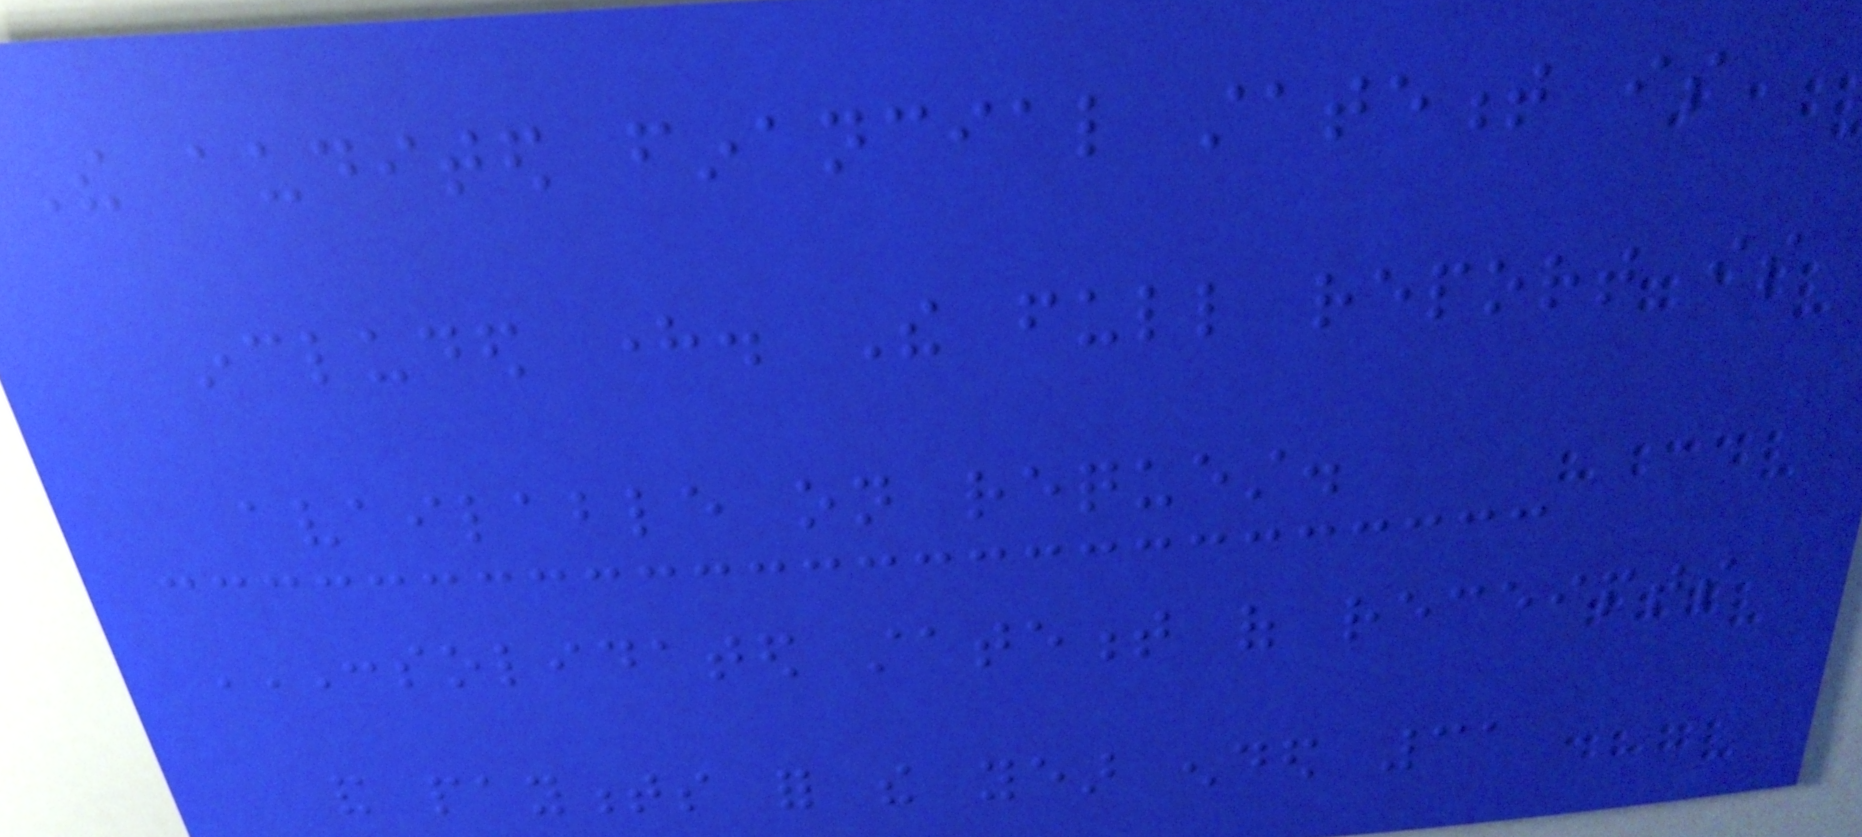The audited financial statement is
included here. The full report is
available on request.
CONSOLIDATED STATEMENT OF RECEIPTS
AND PAYMENTS FOR THE YEAR ENDED 31
